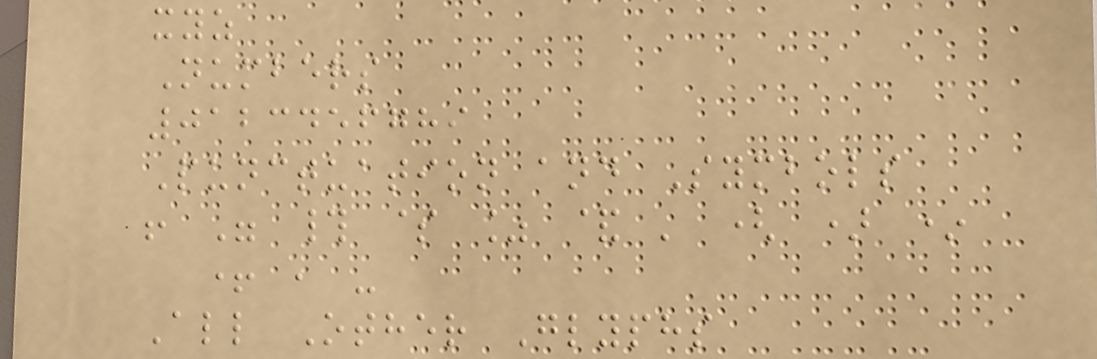xyz
Numbers
0123456789
Punctuation and Symbols
! " # $ % & ' ( ) *
+ , -
All Other Glyphs
